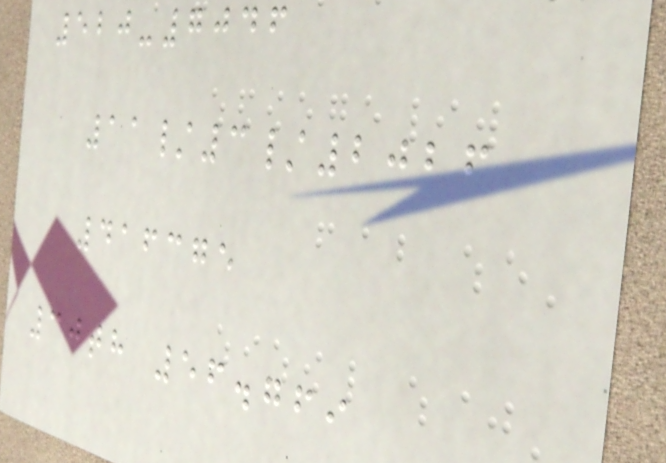520-7046
11/3/2026
416375
30th 56.769
